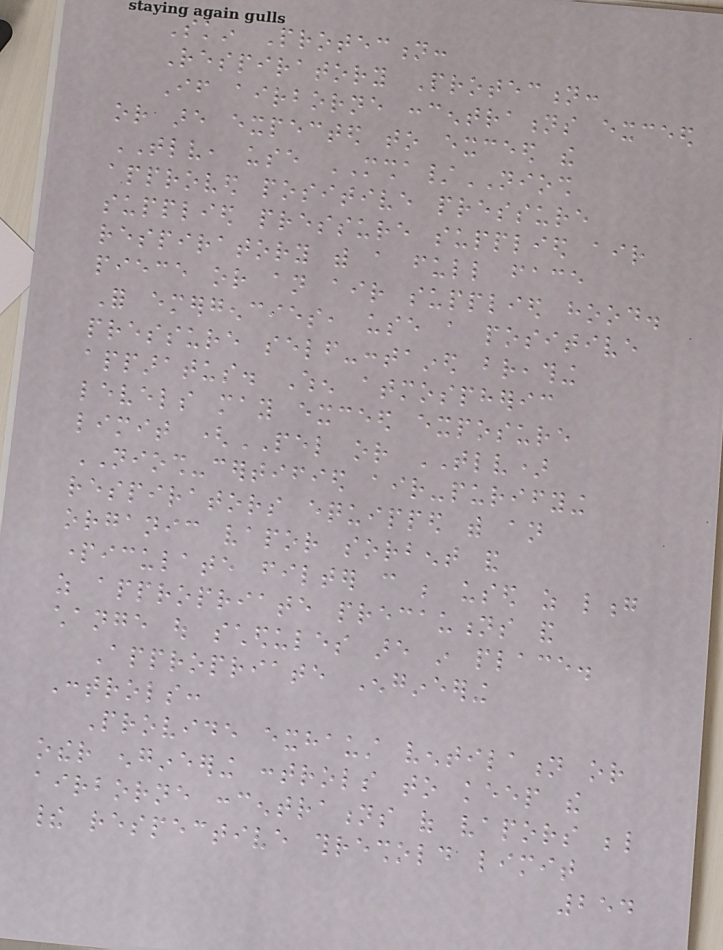Skin Protection:
Respiratory Protection:
If airborne concentrations exceed
or are expected to exceed the
TLV, use MSHA/NIOSH
approved positive pressure
supplied pressure supplied air
respiratory with a full face
piece or an air supplied hood.
For emergencies, use a positive
pressure self-contained breathing
apparatus. When atmospheric
levels may exceed exposure
limit (PEL or TLV)
NIOSH-certified air-purifying
respirators equipped with an
organic vapor sorbent and
particulate filter can be used as long
as appropriate precautions and
change out schedules are in place.
Appropriate Engineering
Controls:
Provide exhaust ventilation or
other engineering controls to keep the
airborne concentrations of vapors below
their respective threshold limit
254
